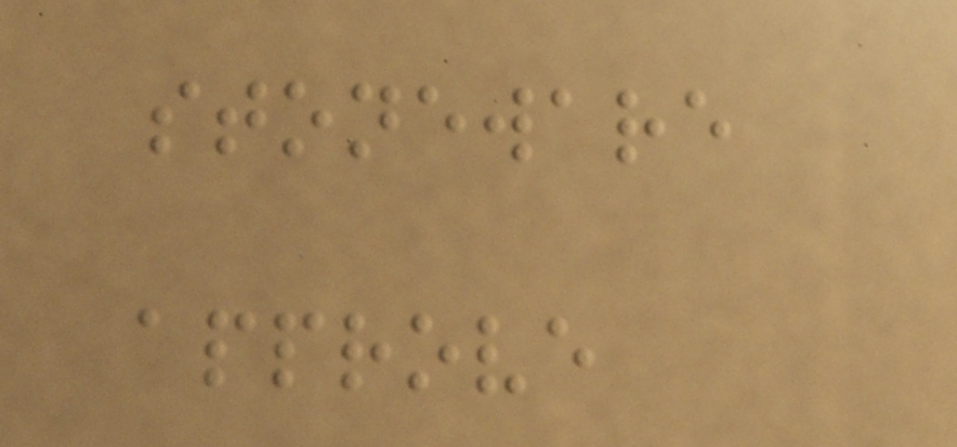stoneware
approve
